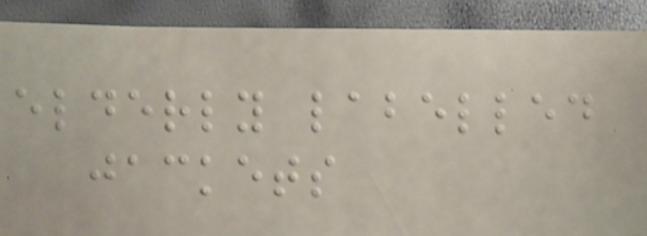elderly labelled
jackets
